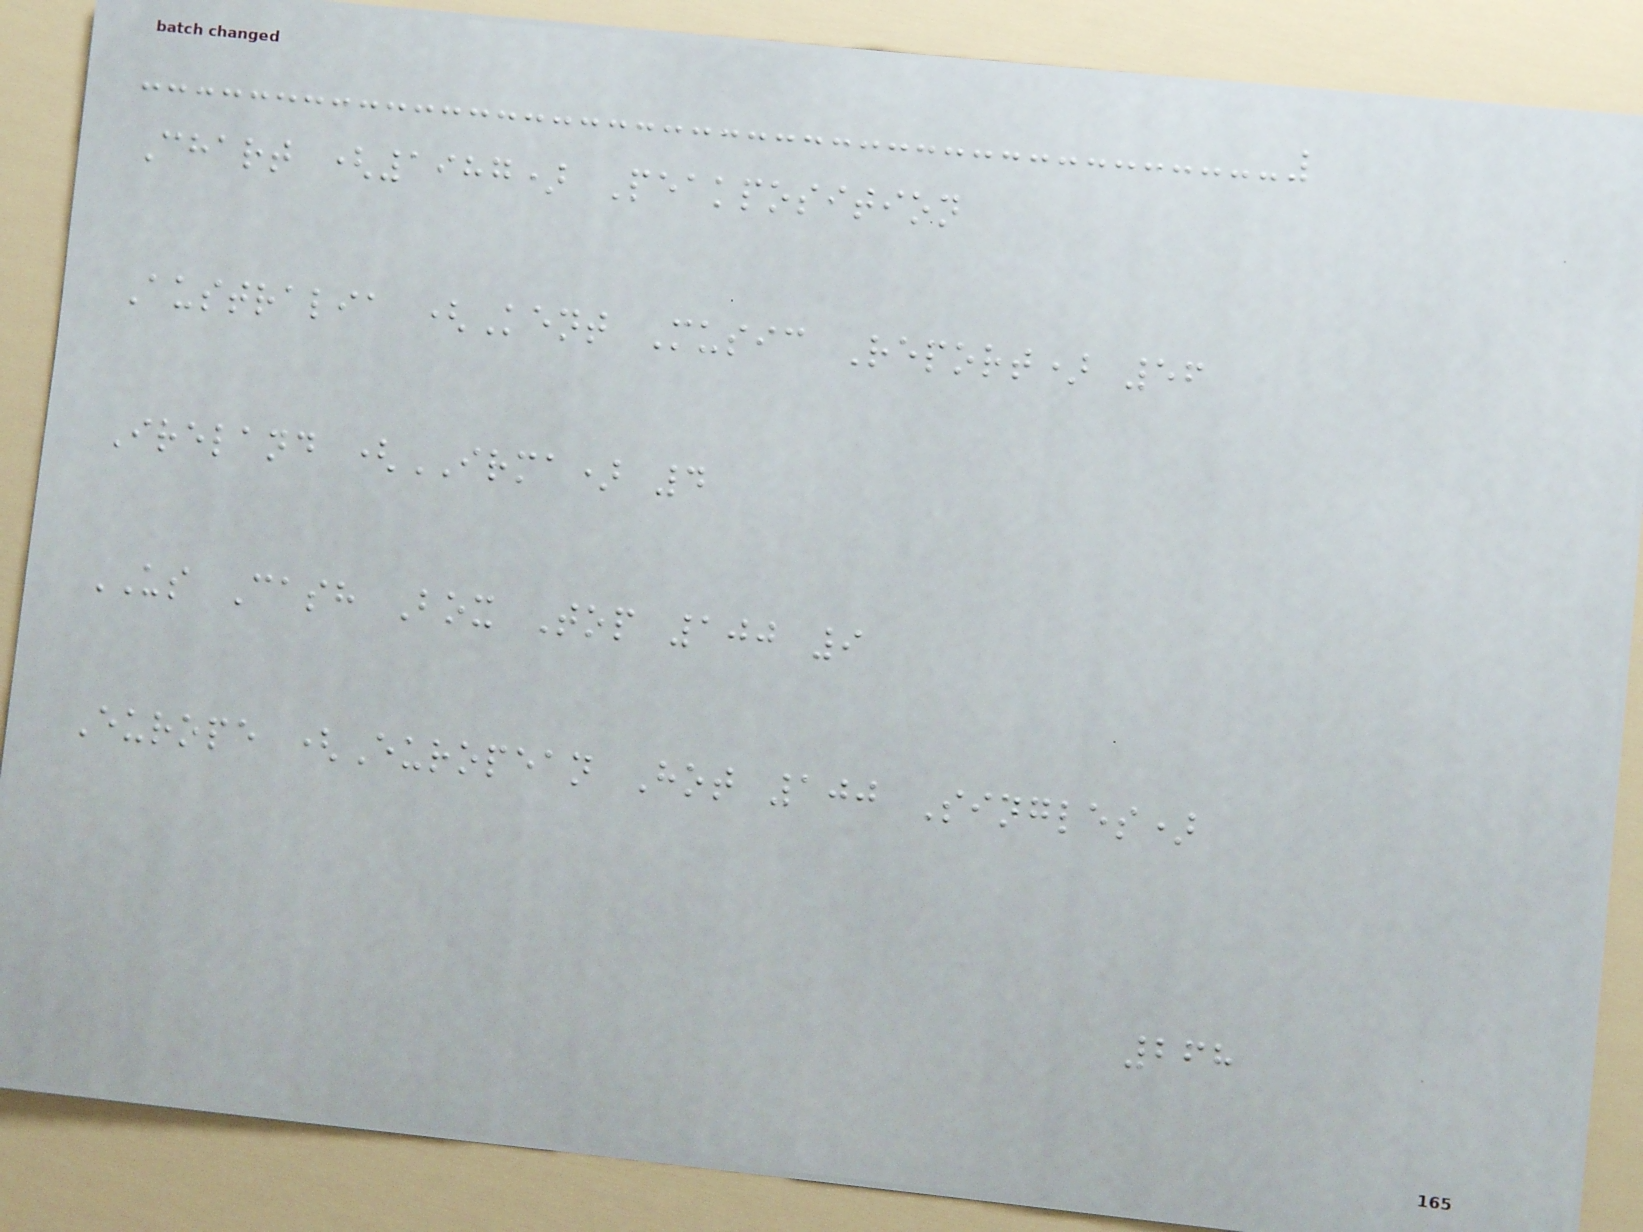Chart (1987) Peakposition
Australia (Kent Music Report) 56
Ireland (IRMA) 4
US Cash Box Top 100 9
Europe (European Hot 100 Singles)
268
